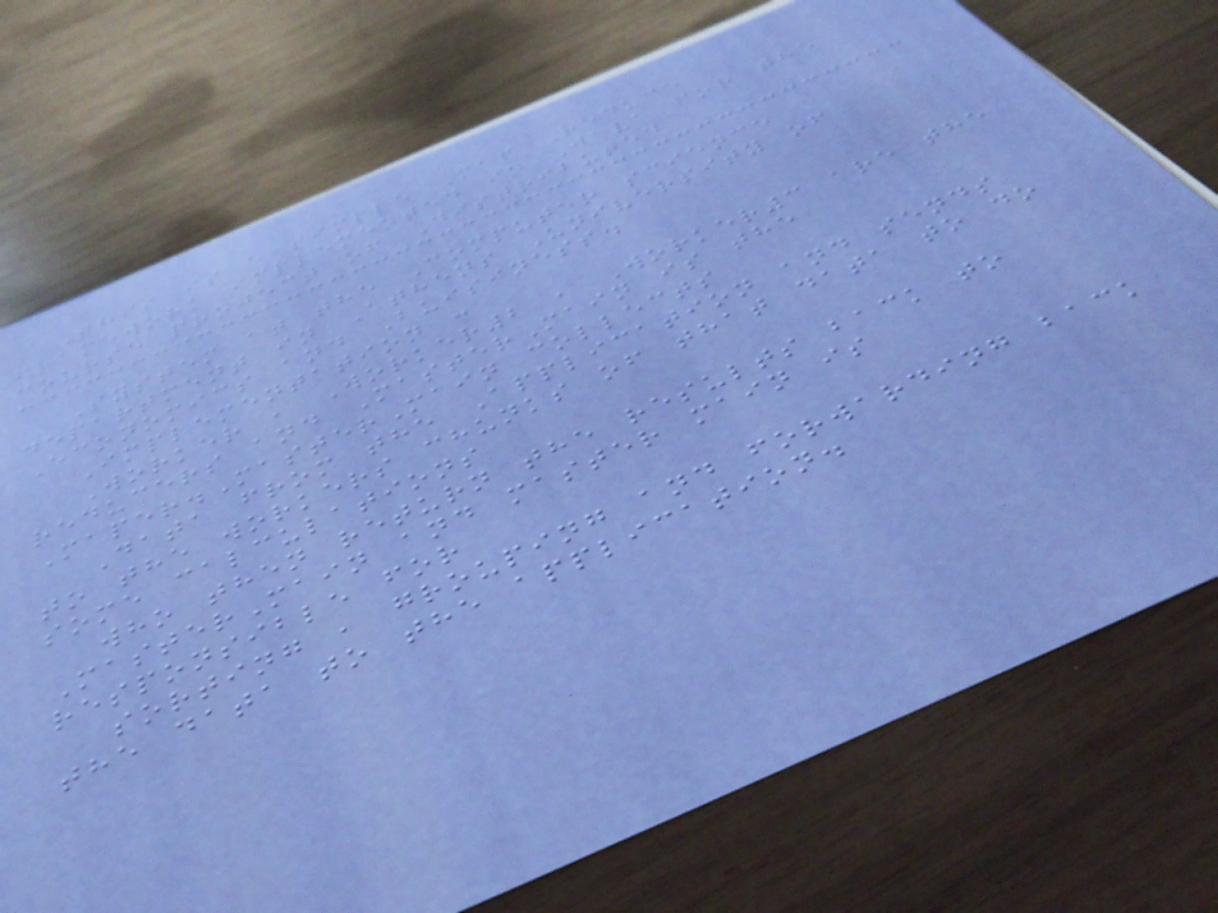This is a simple Map Reduce
framework implemented in Java for the
course project of Distributed
System at the Computer science
department in Athens University of
Economics and Buisiness.
Implementation :
Worker , Worker2 , Worker3 are the
reducers and MasterMain is the
Maper.MasterMain collects
Data from the Application and sends
to the workers chunks of that data to do
some calculations
who then return the results back to
MasterMain and master main is
responsible for
sorting , grouping and forwarding back
the data to the application.
